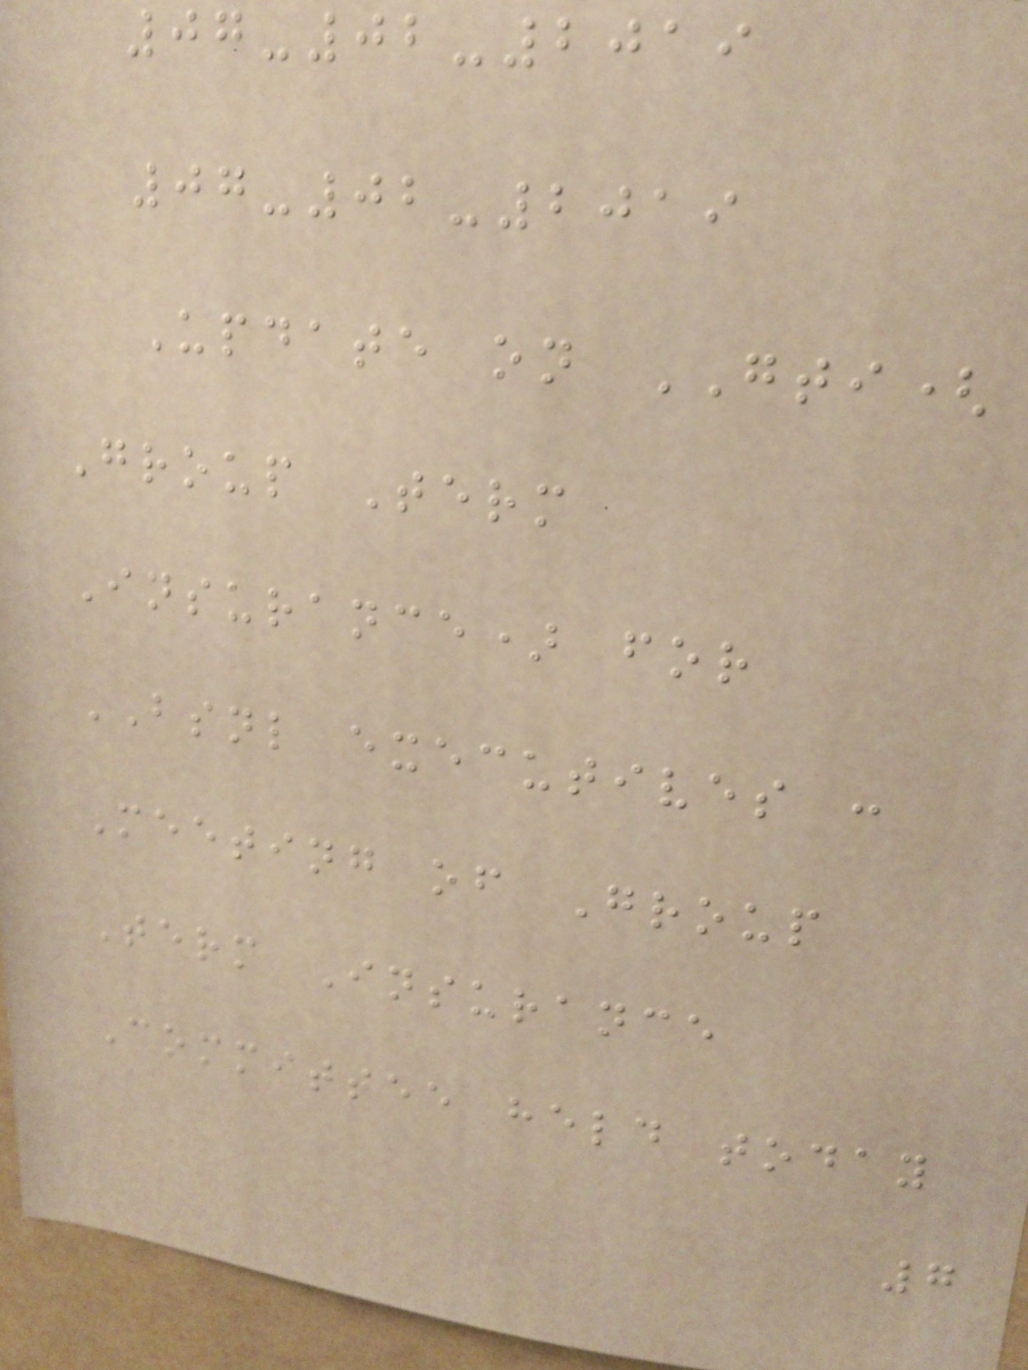07-02-2019
07-02-2019
Update on GTI(
Group Term
Insurance) for
BSNL executives :
Meeting of Group
Term Insurance
Committee held today
7
